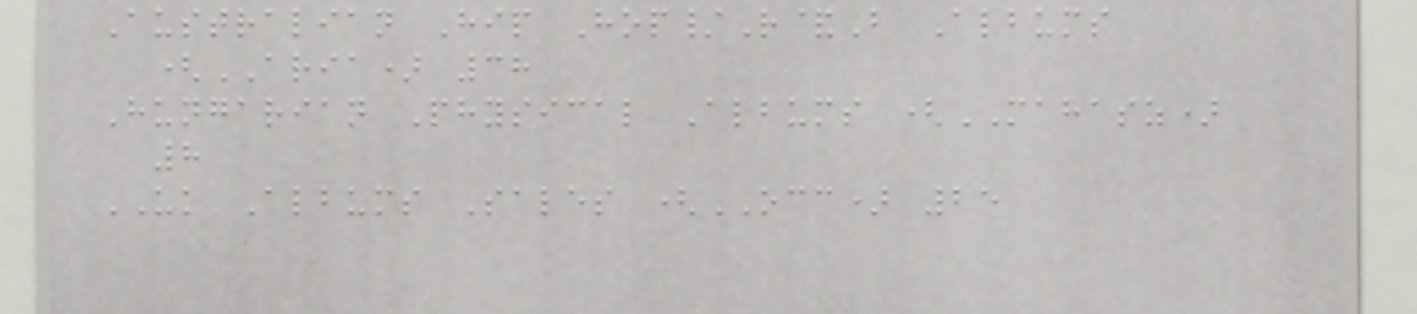Australian Hip Hop/R&B Albums
(ARIA) 38
Hungarian Physical Albums (MAHASZ)
8
UK Albums Sales (OCC) 25
